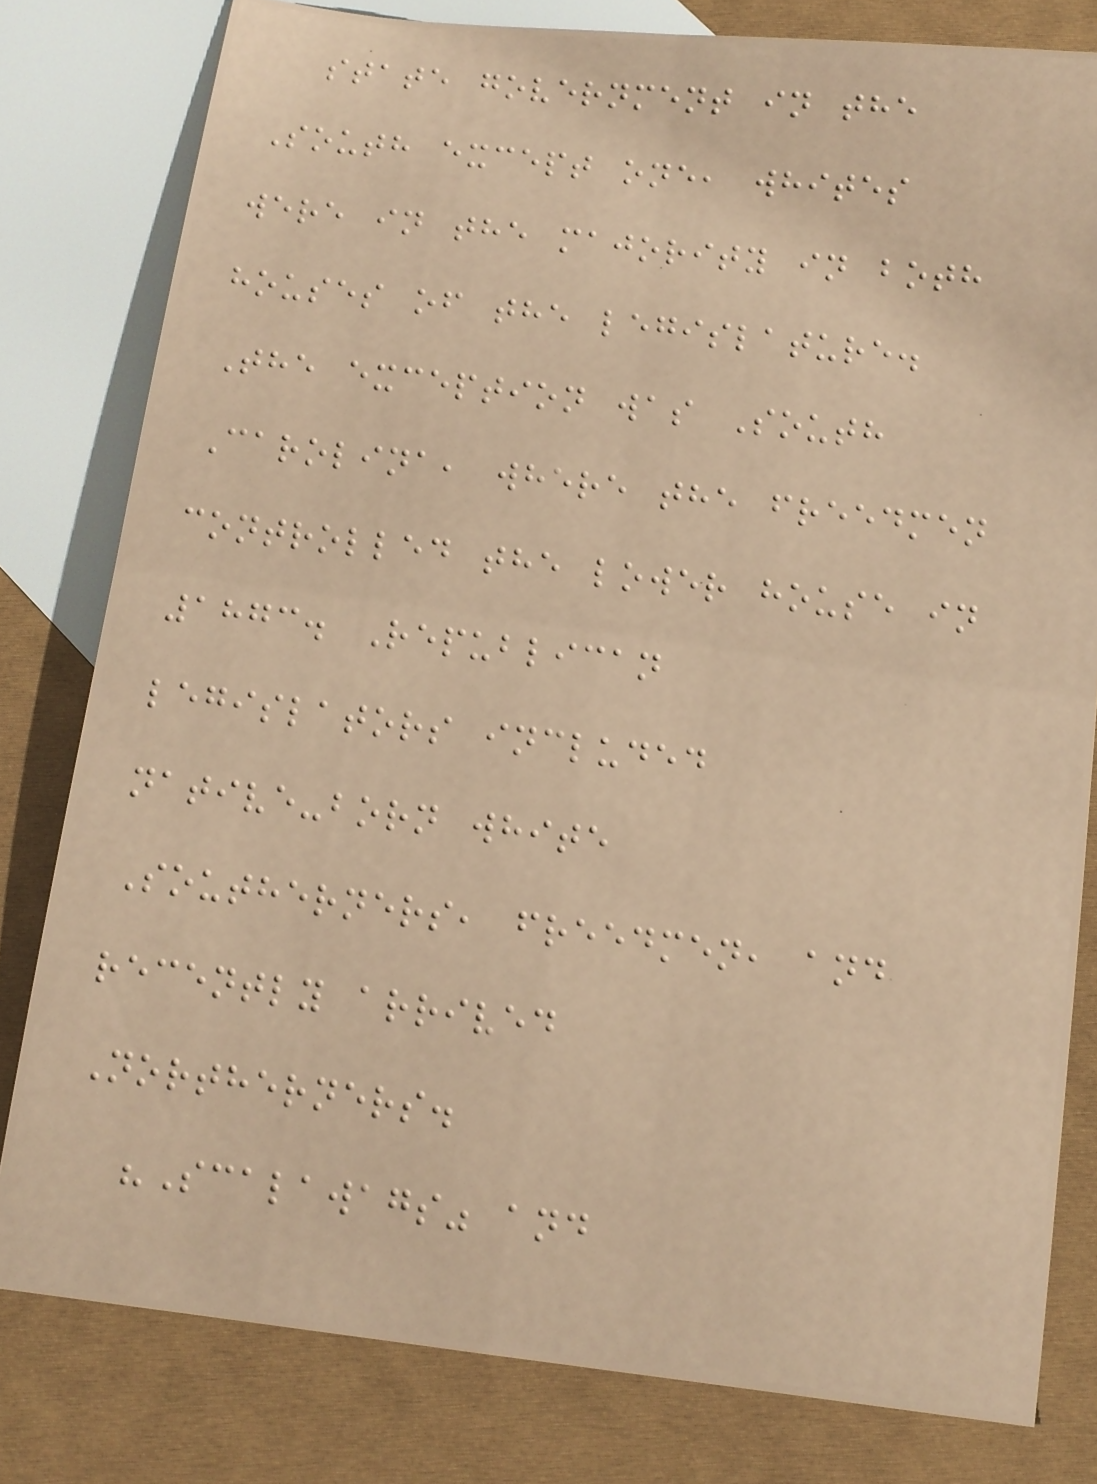state government in the
South except one, whites
were in the majority in both
houses of the legislature.
The exception was South
Carolina, where the freedmen
controlled the lower house in
1873. Republican
legislators included
native-born white
Southerners, freedmen, and
recently arrived
Northerners.
"Scalawags" and
